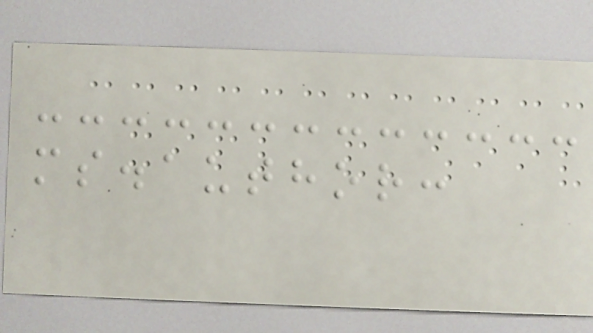ms.author:
